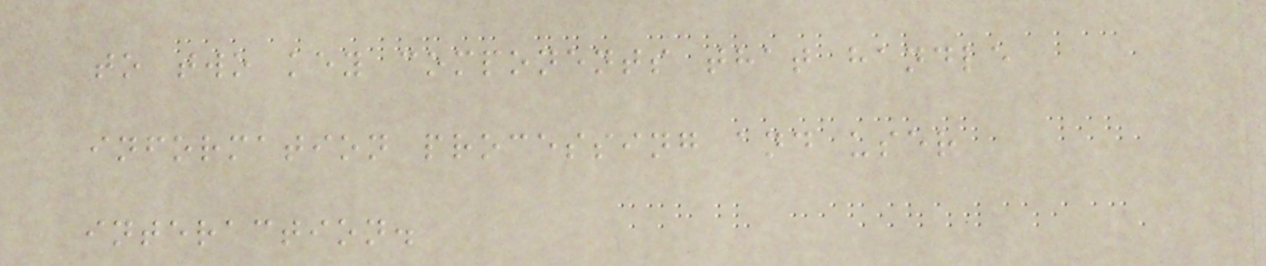to two key components that handle
information processing and user
interaction.
